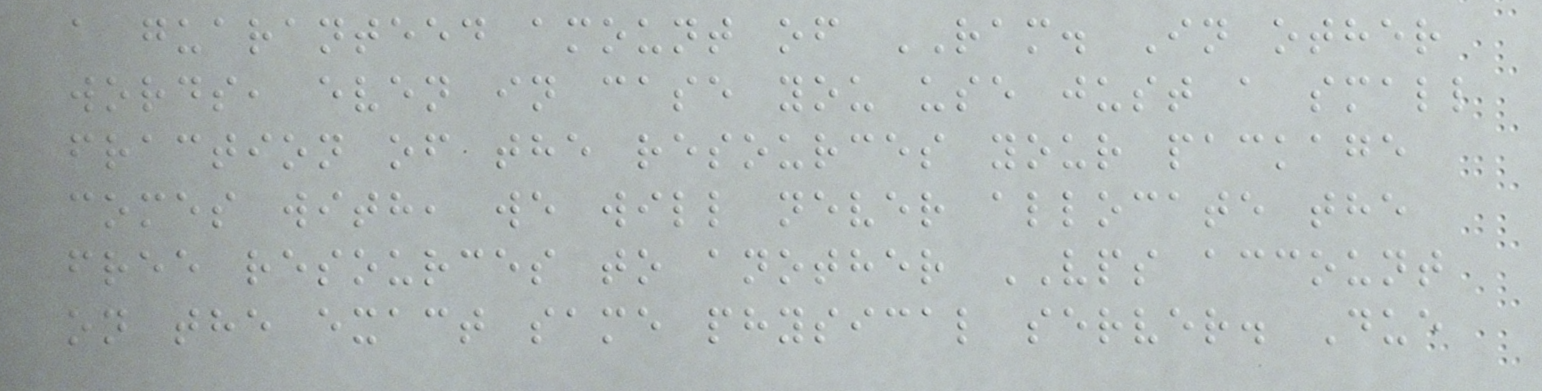a guaranteed amount of RAM. In other
words, even in case you use just a small
fraction of the resources your package
comes with, we will never allocate the
free resources to another VPS account
on the exact same physical server. Due
